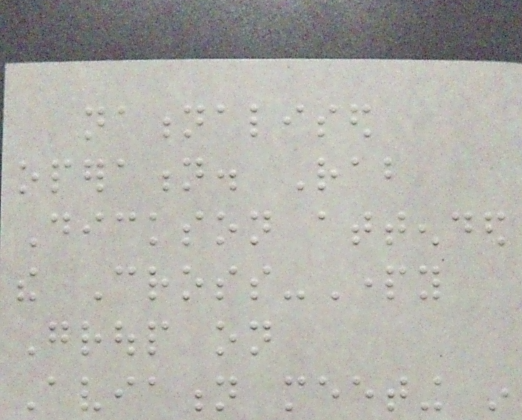nationalised
operation. Rab
Dickson attended
the Cross-Party
Group on
Aviation meeting in
